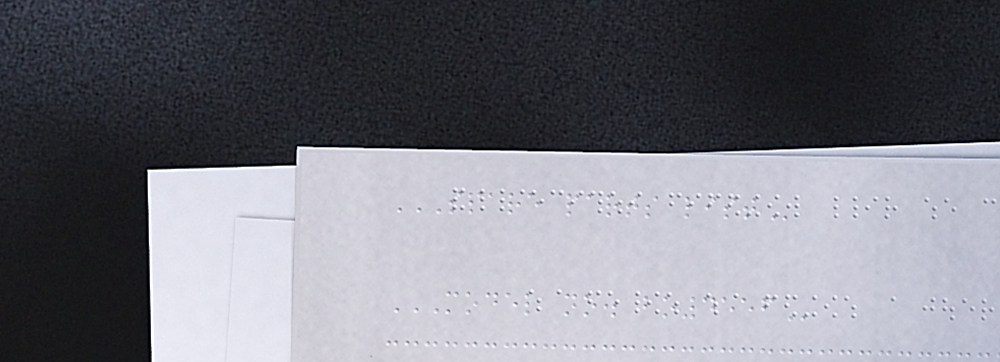SPARE PARTS LIST
MODEL NO. BO4556
